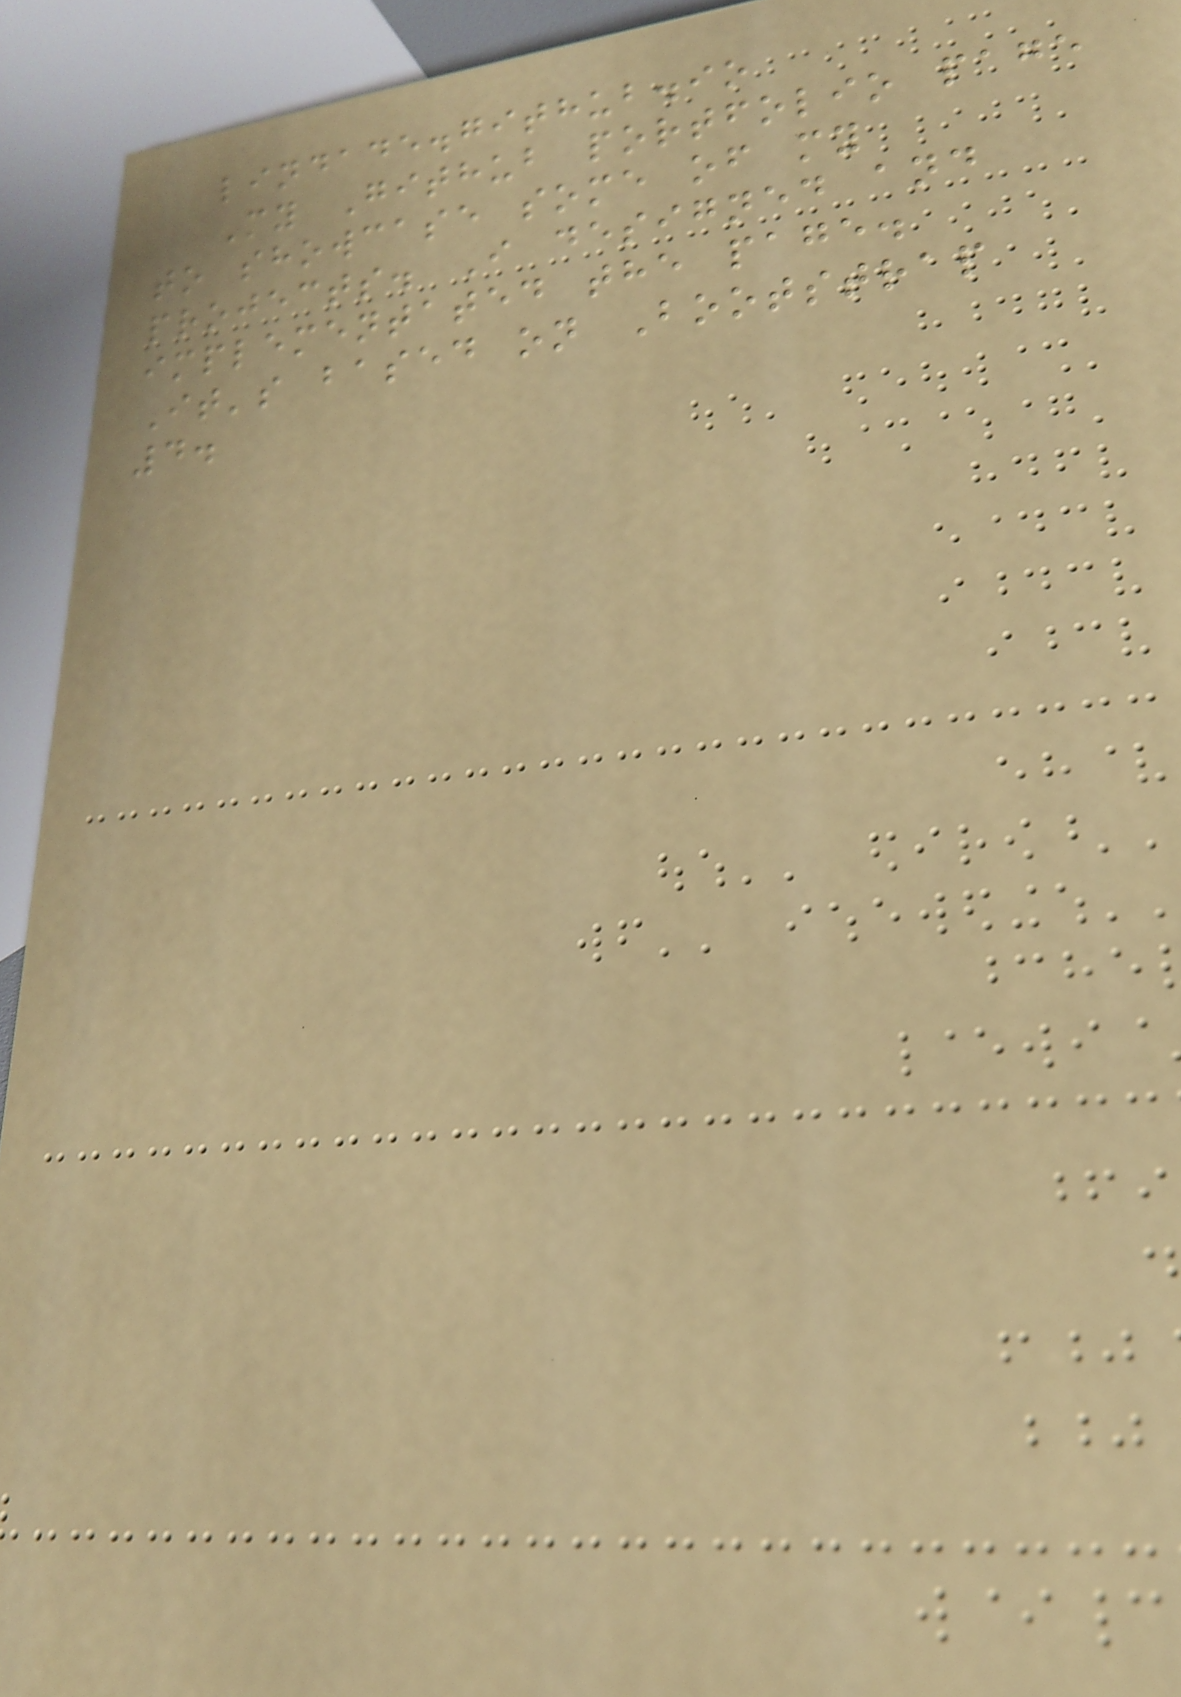lindade.github.io
My Github portfolio page
to showcase some of my
projects. I designed and
implementated the page.
It's based on Bootstrap
4.
